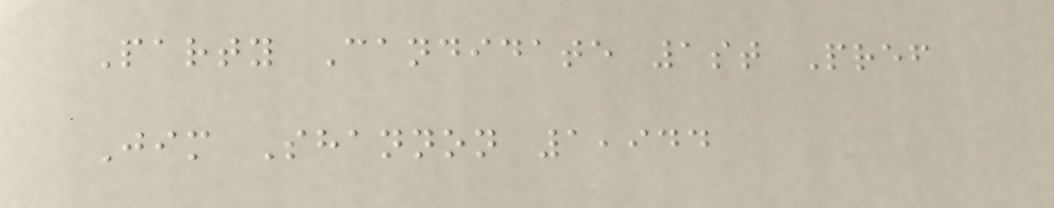Party Candidate 1st Pref
Jim Shannon 1,944
